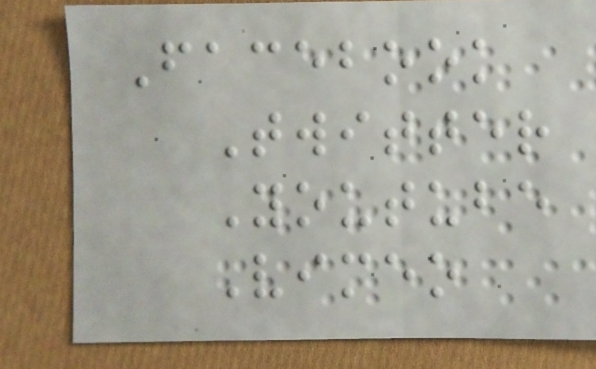Facebook
Twitter
Youtube
Vimeo
